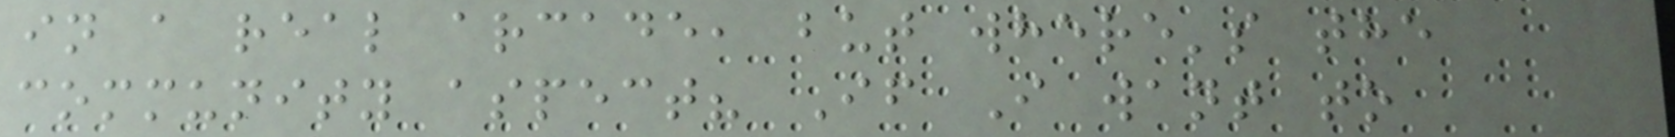in a real arcade, but where's the
community aspect? If I want to
